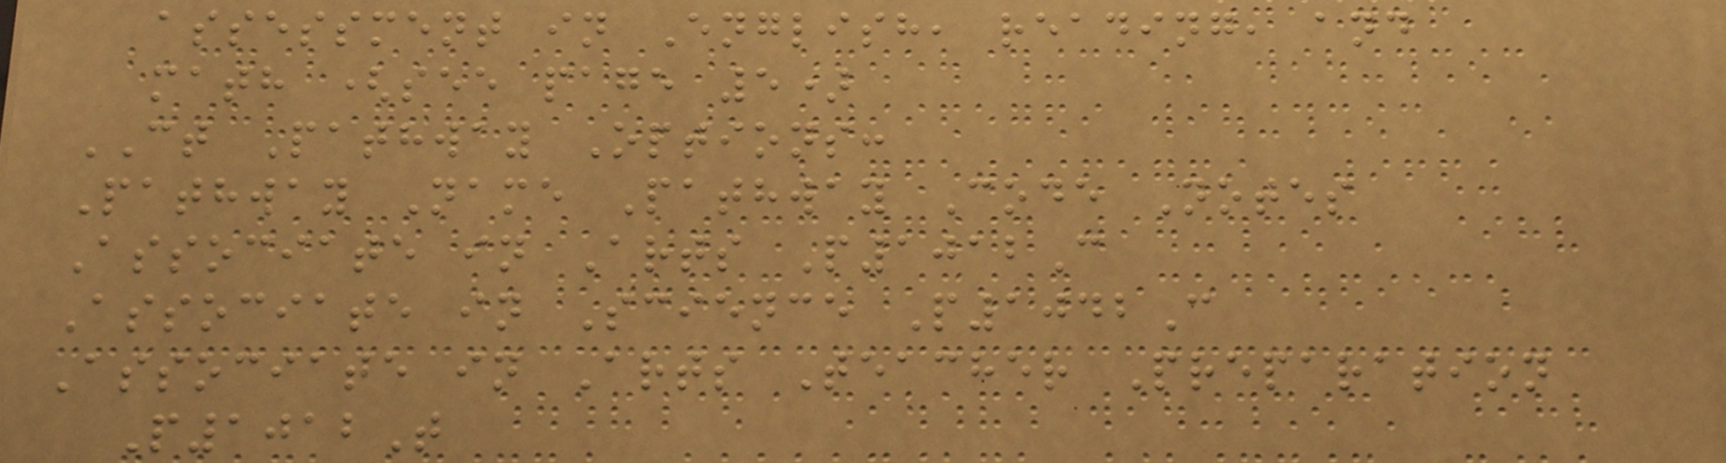assessment in English, reading, and
math (see page 5)
CT Pathway Options:
Pathway Name Pathway Code Notes
Associate in Arts P1012C
Associate in Science P1042C
Associate in Arts Teacher Preparation
P1012T
